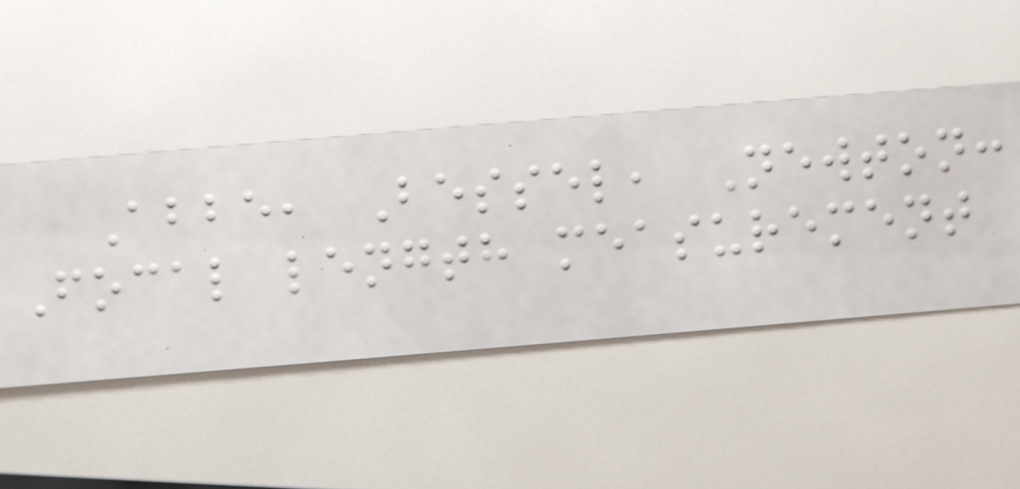Abbe, Bessel, Newton:
Focal length measurement
